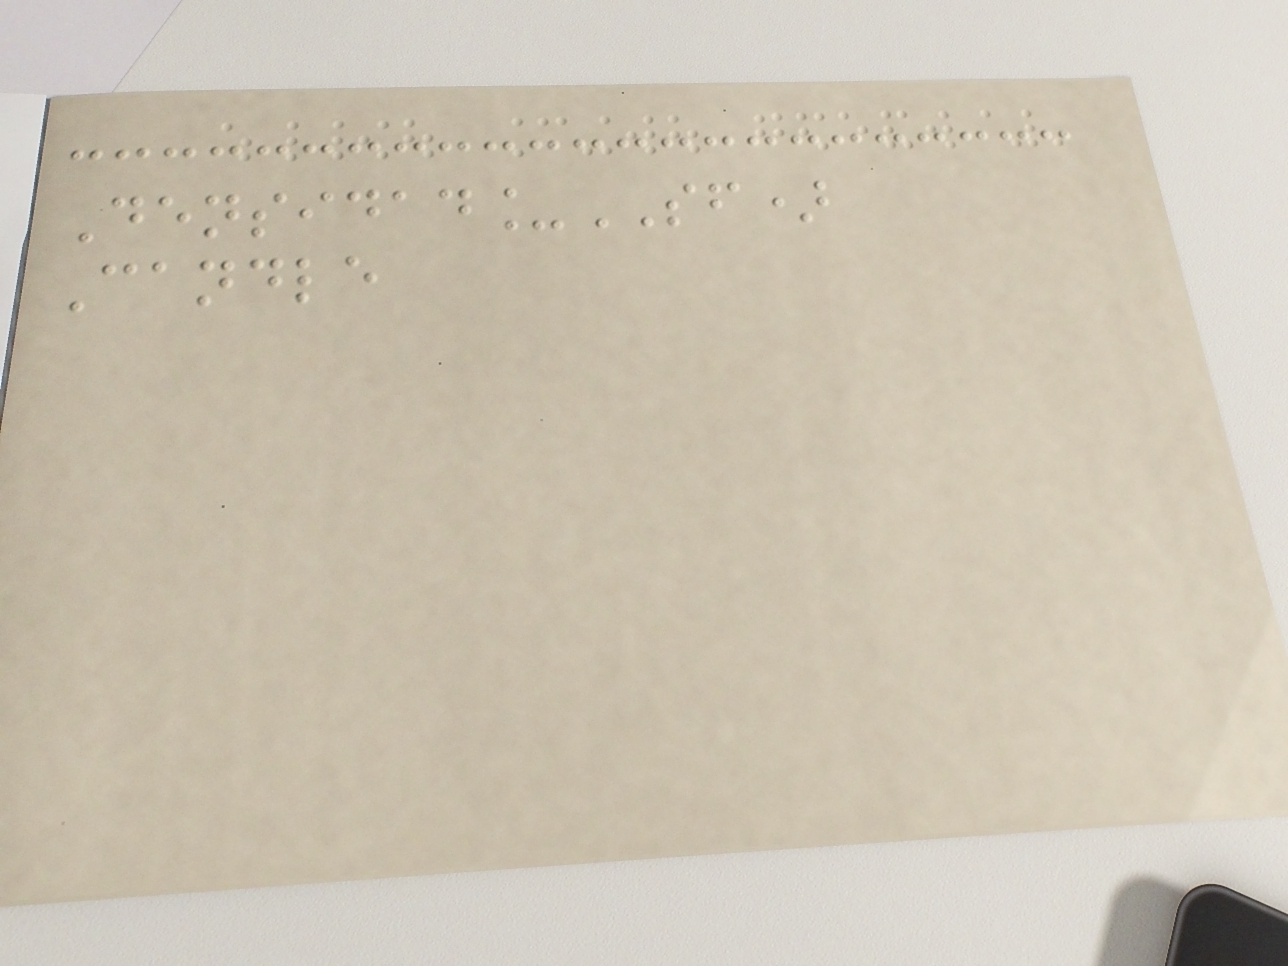Densidad_SF)
Candle
